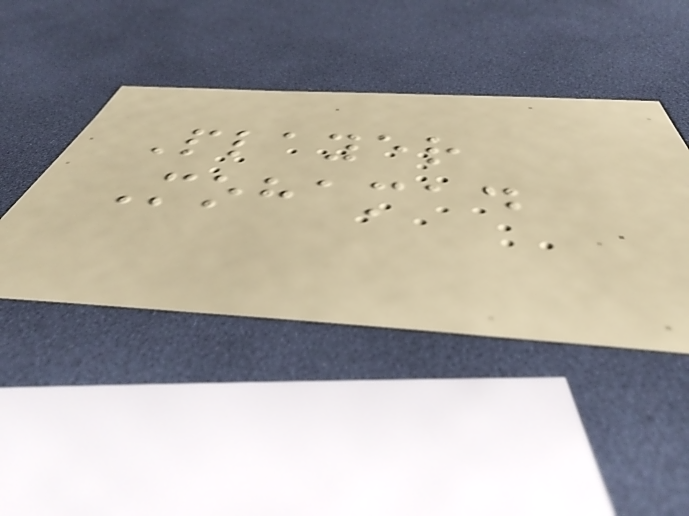Player
Mohamad
